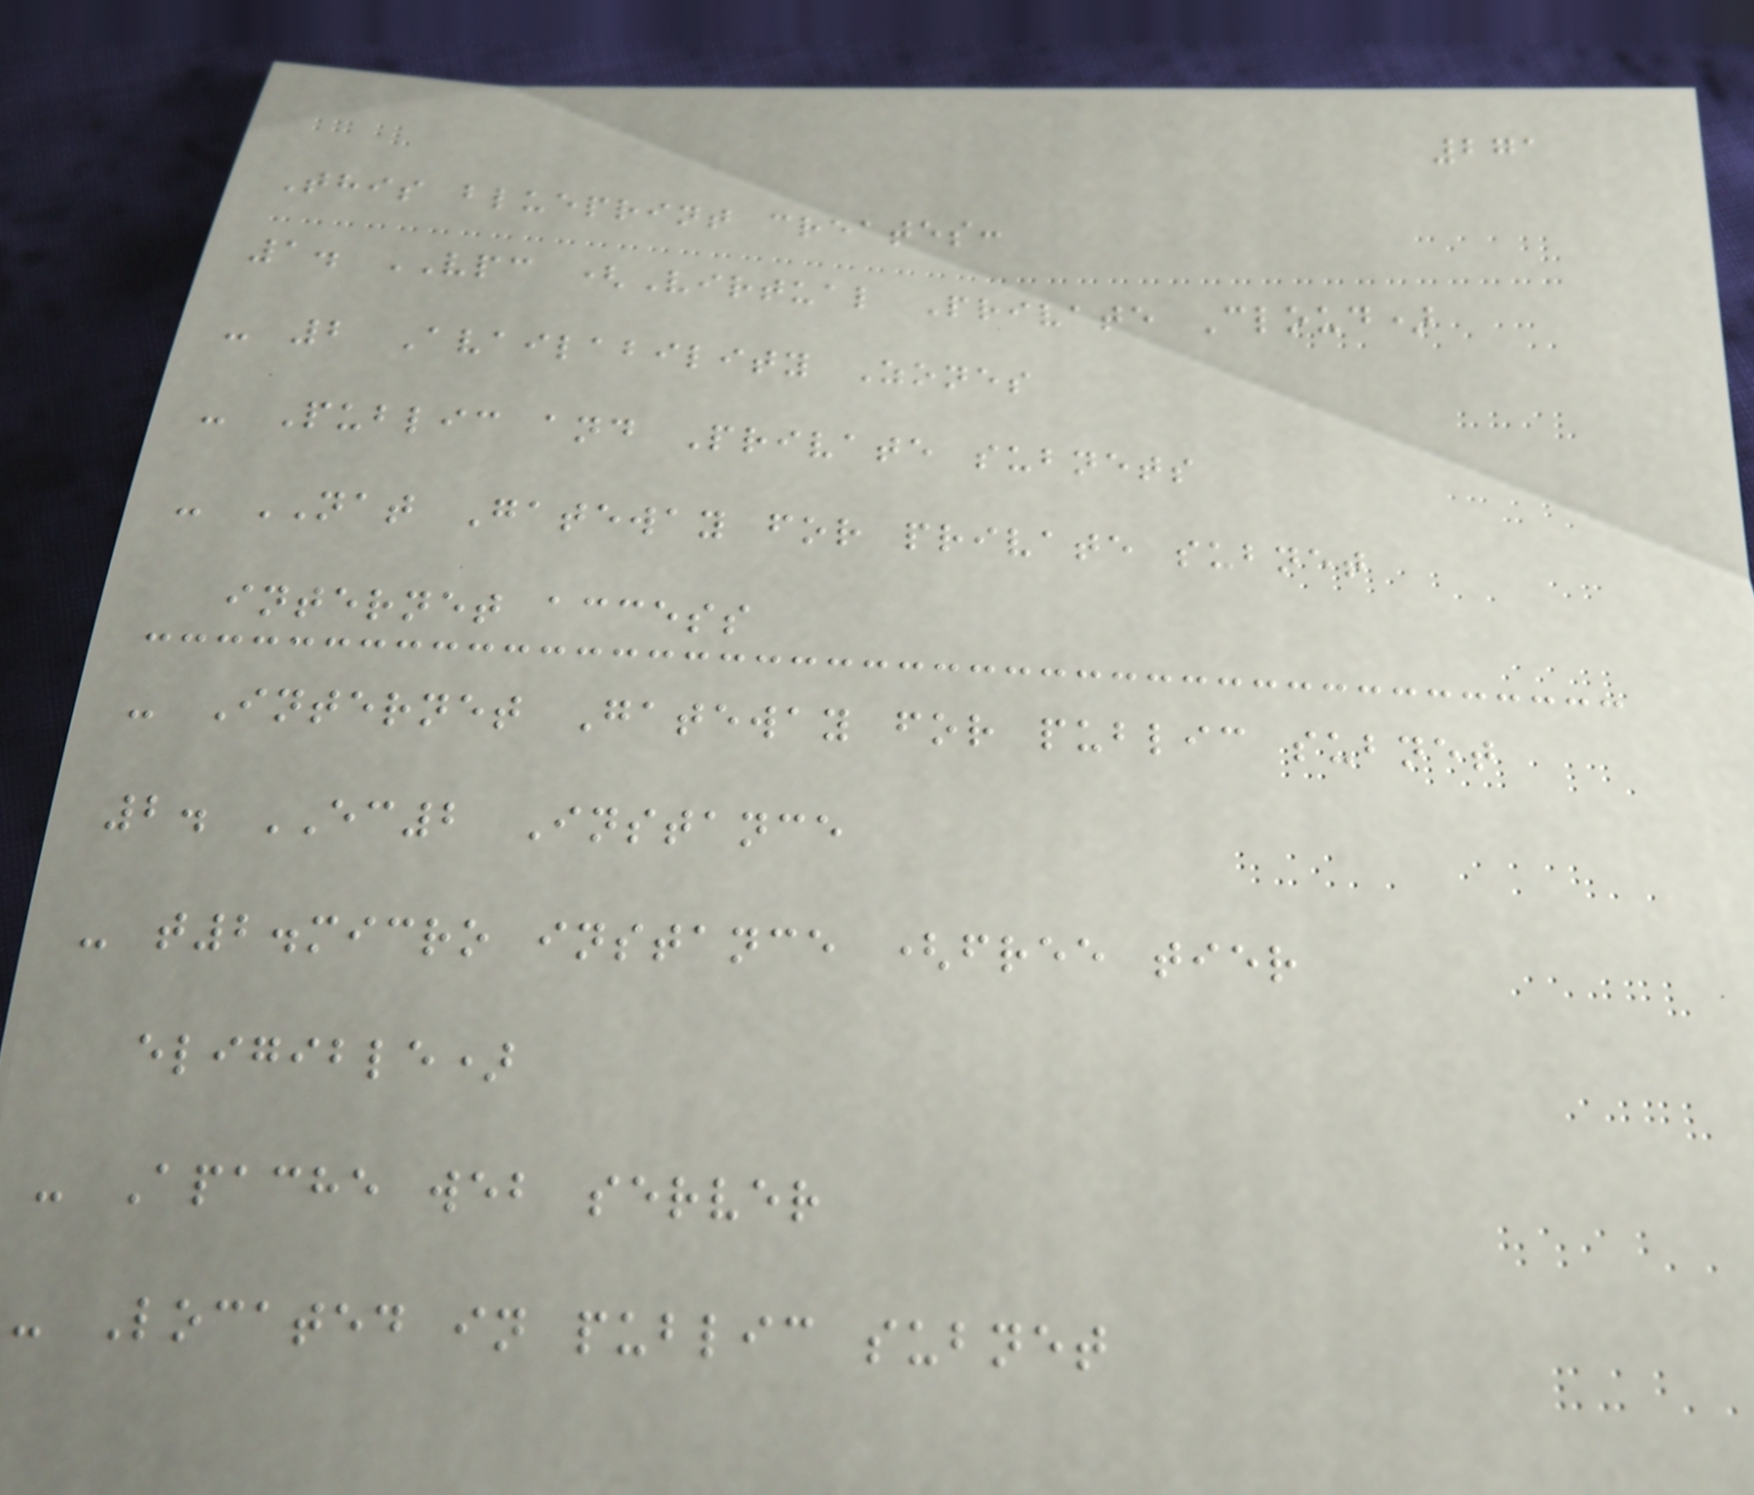271
This blueprint creates:
1. VPC (Virtual Private Cloud)
- 2 Availability Zones
- Public and Private subnets
- NAT Gateway for private subnet
internet access
- Internet Gateway for public subnet
2. EC2 Instance
- t2.micro instance (free tier
eligible)
- Apache web server
- Located in public subnet
